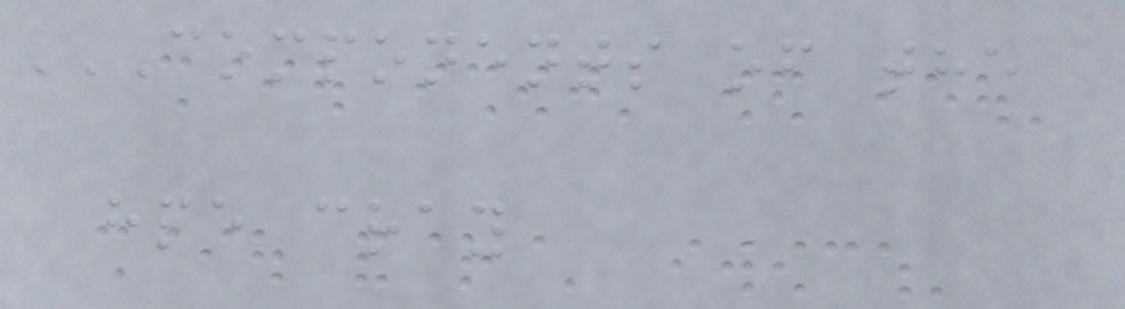COMPONENTS OF THE
HPE CRAY
